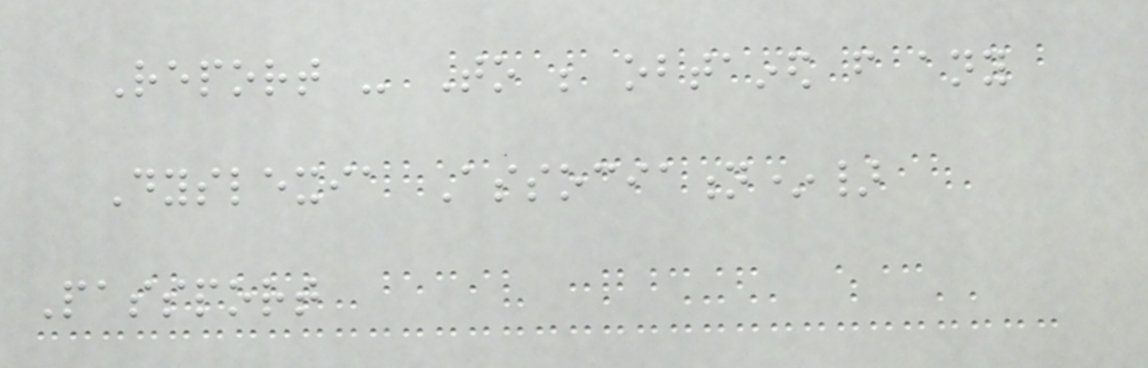Report - To be obtained from any
Dyslexia Association*}
Passport
